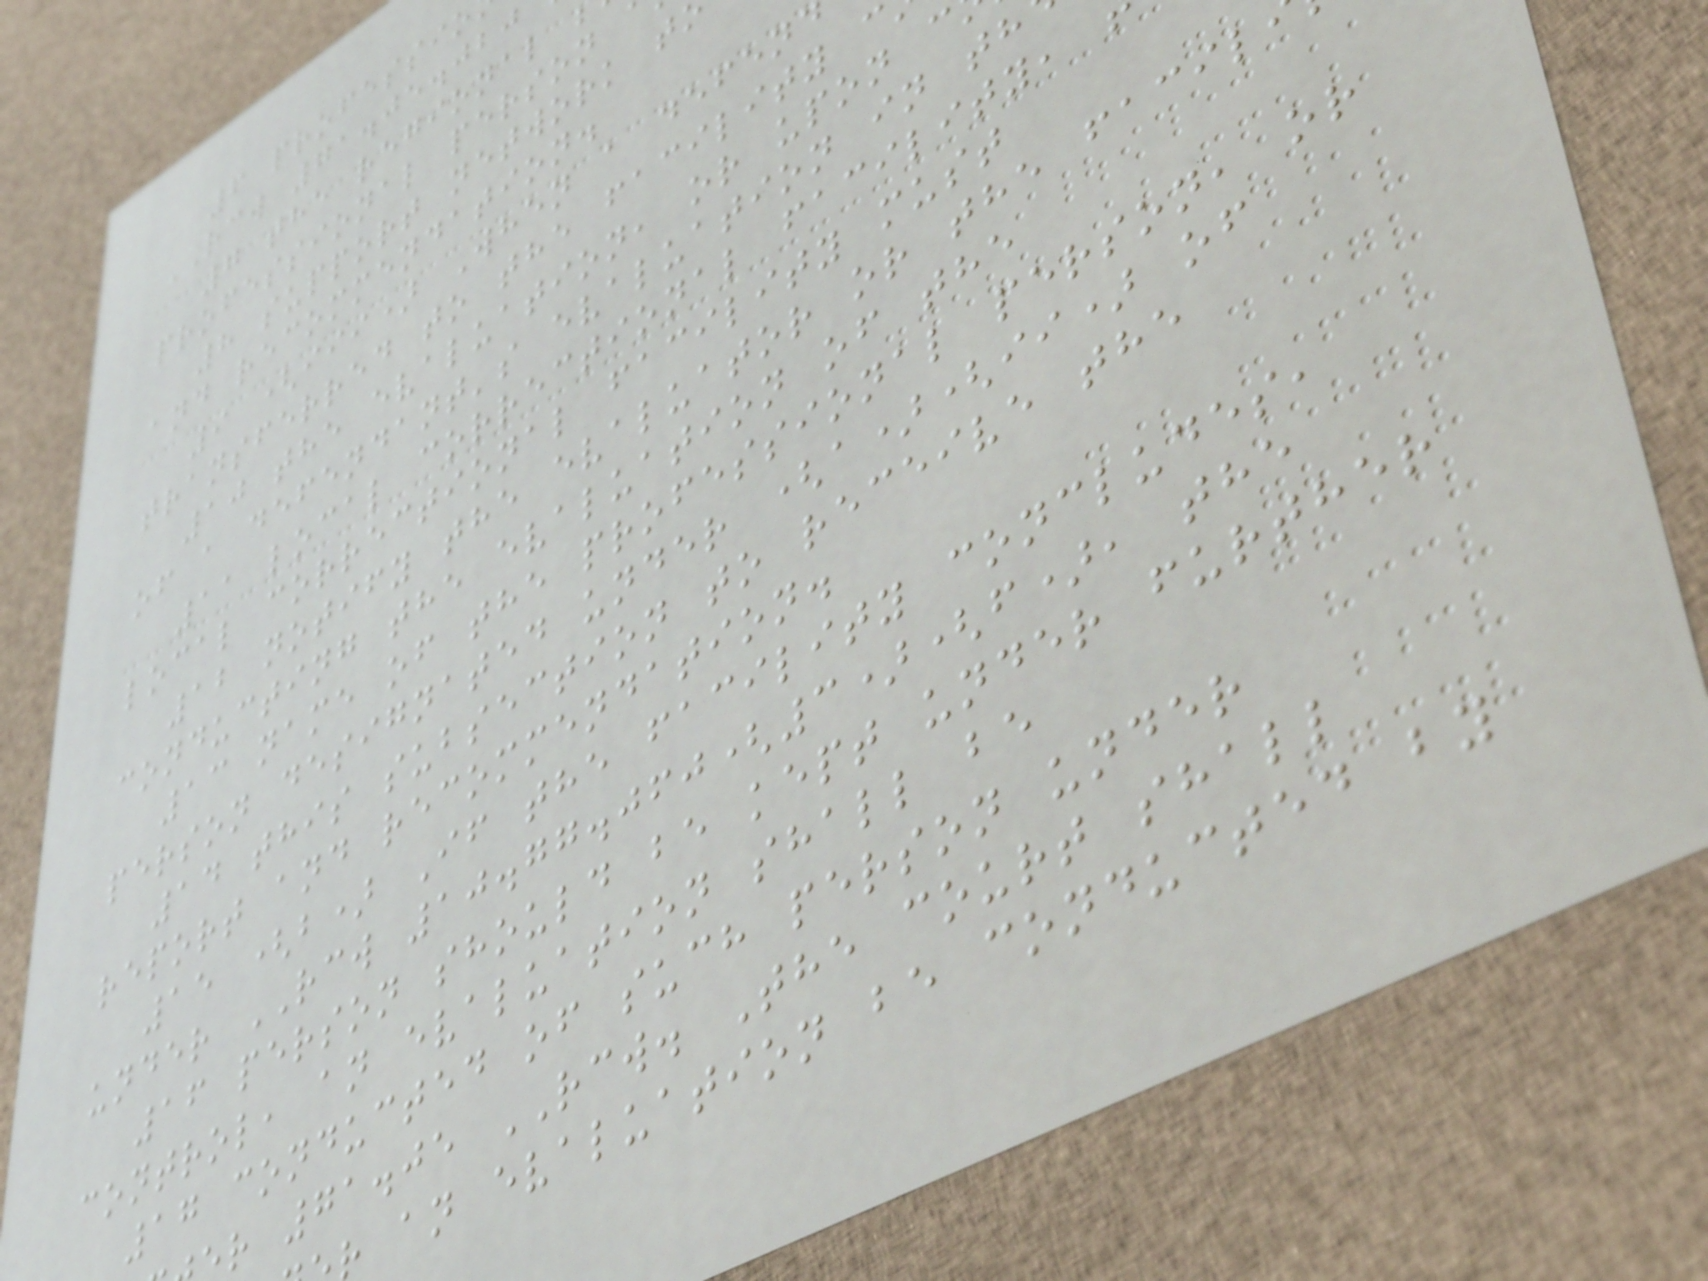6 professio
RCW 71.05.020
7 the regional
professional person
8 support network t
and recommendation.
9 (iii) When a defend
transferred to the facility c
10 the evaluation, or upon c
of a defendant's evaluation in th
11 local correctional facility,
local correctional facility must
12 notify the evaluator or the facil
conducting the evaluation of the
13 name of the professional person, or
person designated under (a)(ii) of
14 this subsection to receive the
report and recommendation.
15 (b) If the facility concludes,
under RCW 10.77.060(3)(f), the
16 person should be kept under further
control, an evaluation shall be
17 conducted of such person under
r 71.05 RCW. The court shall
r an evaluation be conducted by
